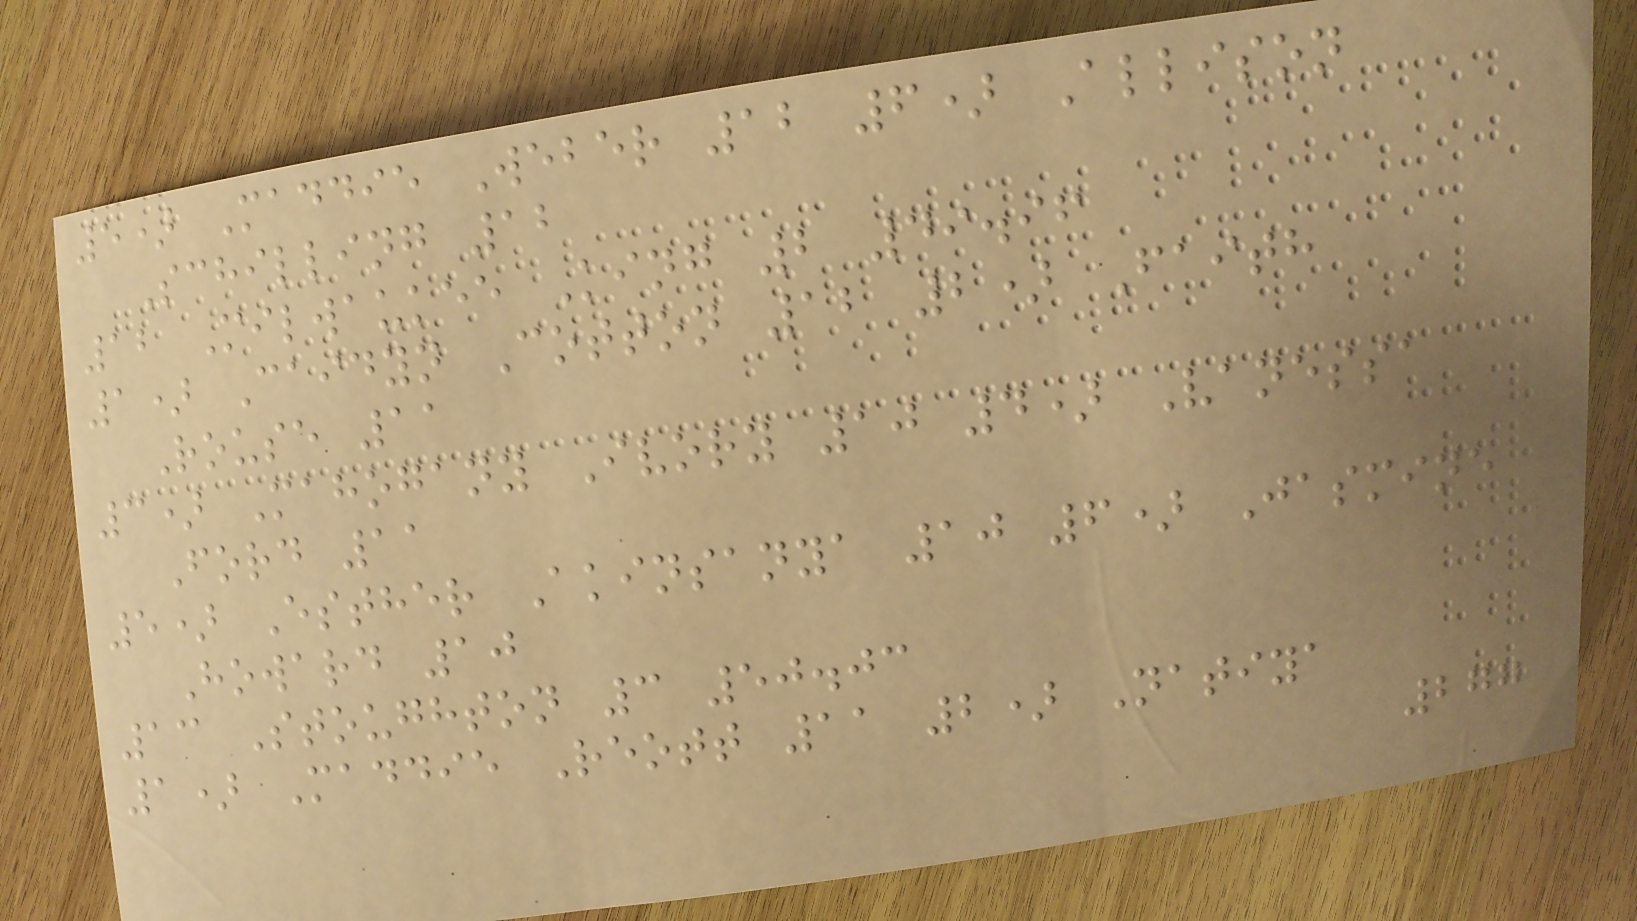5) Maddie Weber 12 6) Allison
Schilling 12
12 Milwaukee King 2 49.96
1) Caidyn Cotton 12 2) Faith
Rouse 11
3) Mahogany Ivory 10 4) Vanessa
Ford 11
5) Esther Akinsanya 10 6) Jasmine
Howard 10
13 Stoughton 3 50.03
1) Maddie Reott 11 2) Natiya
277
